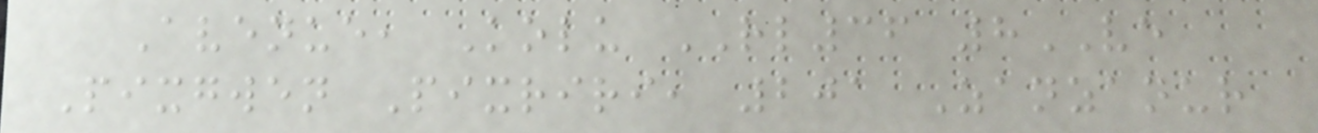Avenue, Kolu RL36 8VE
Pixgwen Pixriri, 201 Zanzanur
